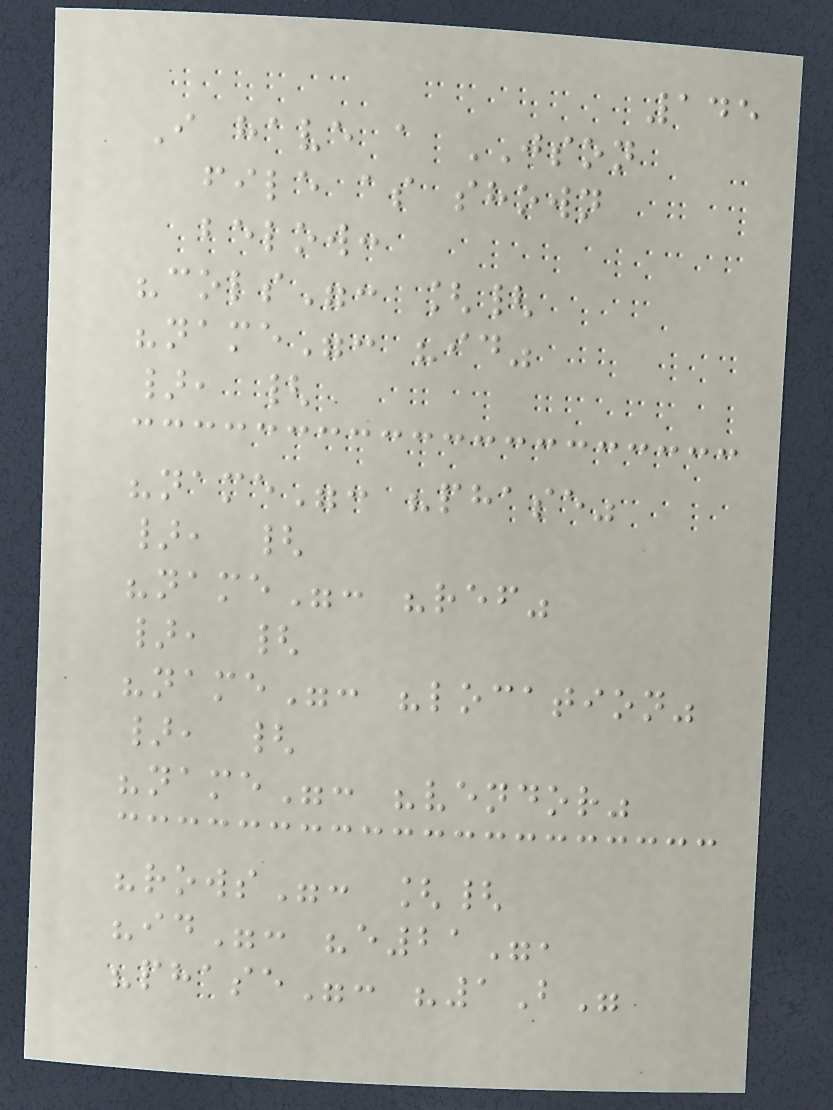145
I have a JSON
file as shown
below:
"cols": [{
"name": "id"
}, {
"name": "phase"
}, {
"name": "ref"
}, {
"name": "location"
}, {
"name": "vendor"
"rows": [{
"id": "e21",
"phase": "1B"
